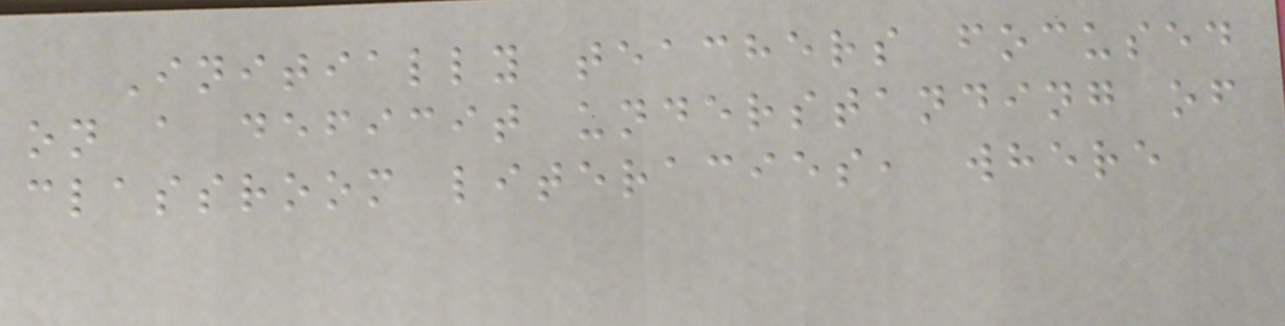Initially teachers focused
on a deficit understanding of
classroom literacies, where
